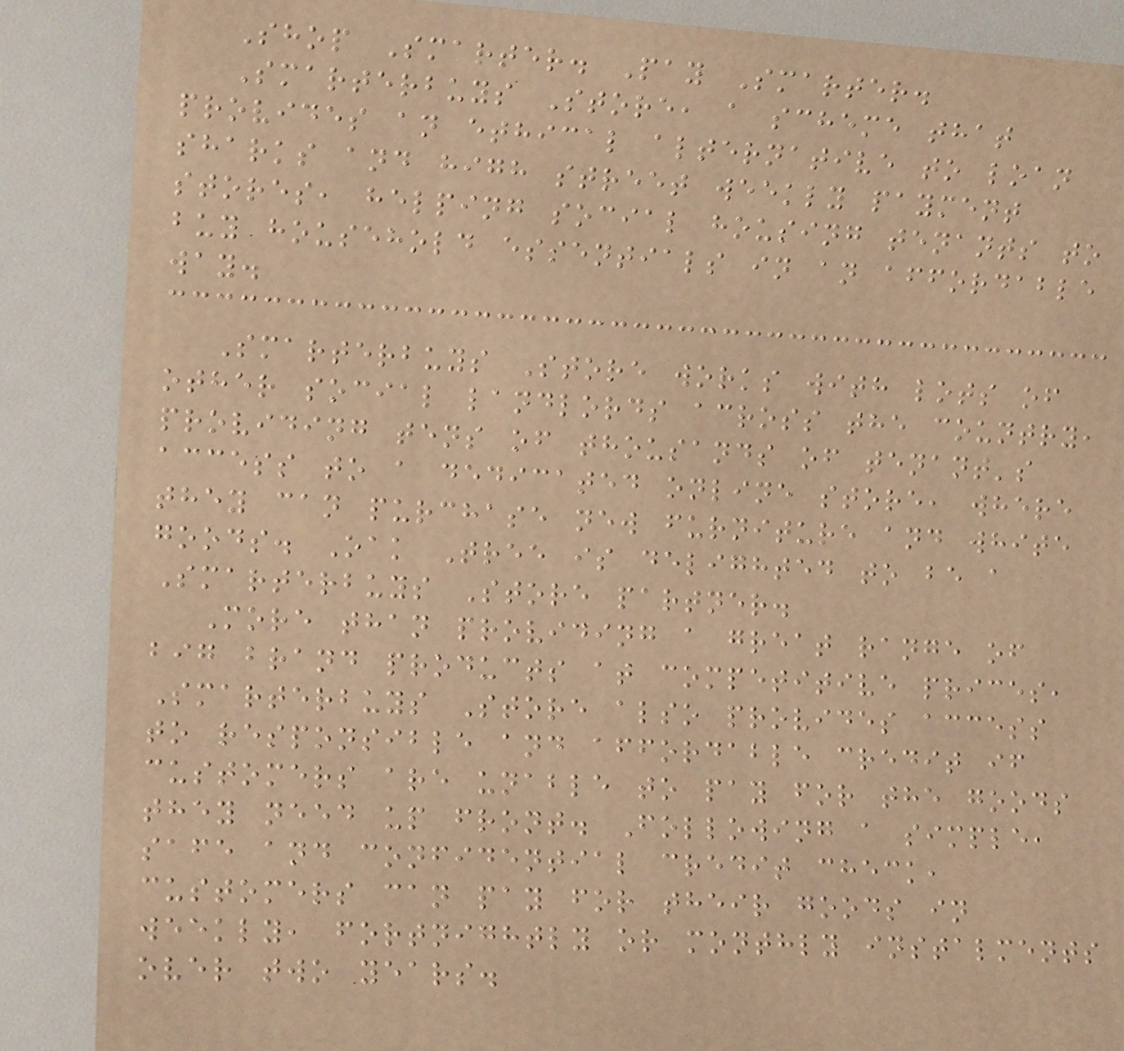Shop Smarter. Pay Smarter.
Smarterbuys Store, a scheme that
provides an ethical alternative to loan
sharks and high street weekly payment
stores, helping social housing tenants to
buy household essentials in an affordable
way.
Smarterbuys Store works with lots of
other social landlords across the country,
providing tens of thousands of tenant's
access to a dedicated online store, where
they can purchase new furniture and white
goods. Oak Tree is delighted to be a
Smarterbuys Store partner.
More than providing a great range of
big brand products at competitive prices,
Smarterbuys Store also provides access
to responsible and affordable credit if
customers are unable to pay for the goods
they need up front. Following a simple,
safe and confidential credit check,
customers can pay for their goods in
weekly, fortnightly or monthly instalments
over two years.
